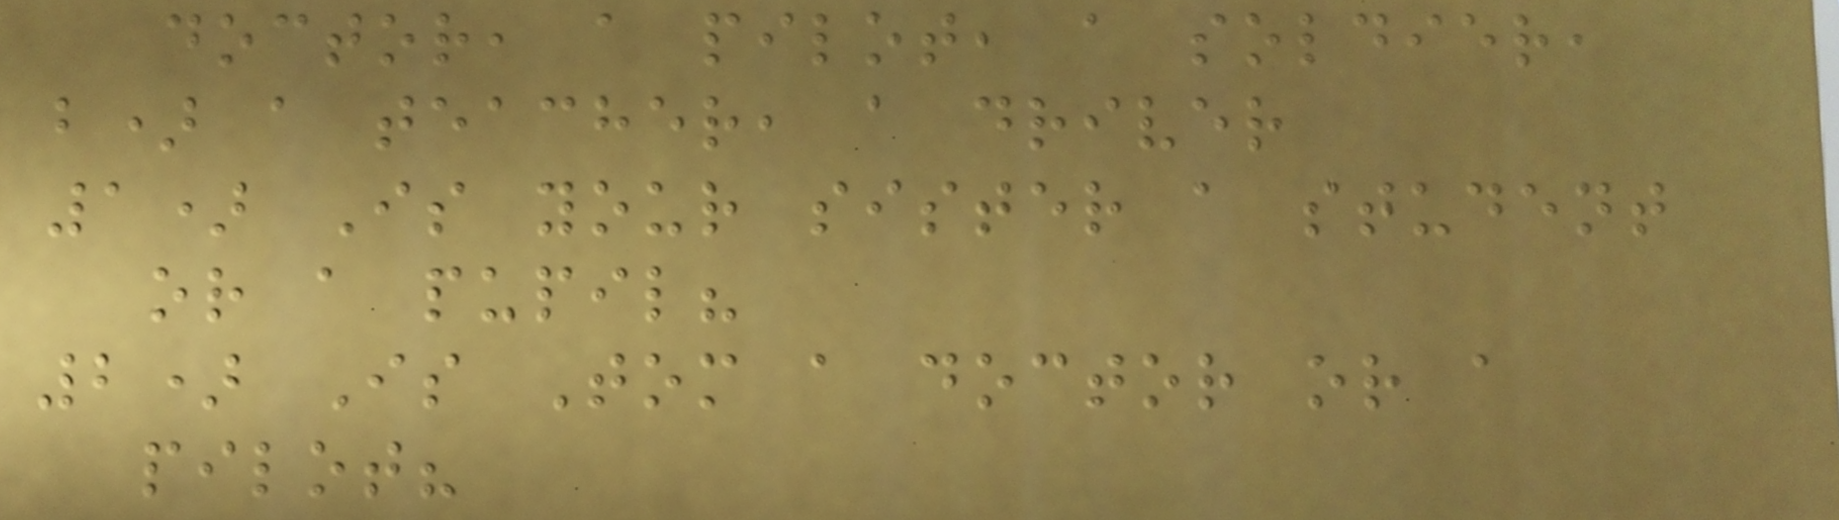doctor, a pilot, a soldier,
b) a teacher, a driver
1) Is your sister a student
or a pupil?
2) Is Tom a doctor or a
pilot?
